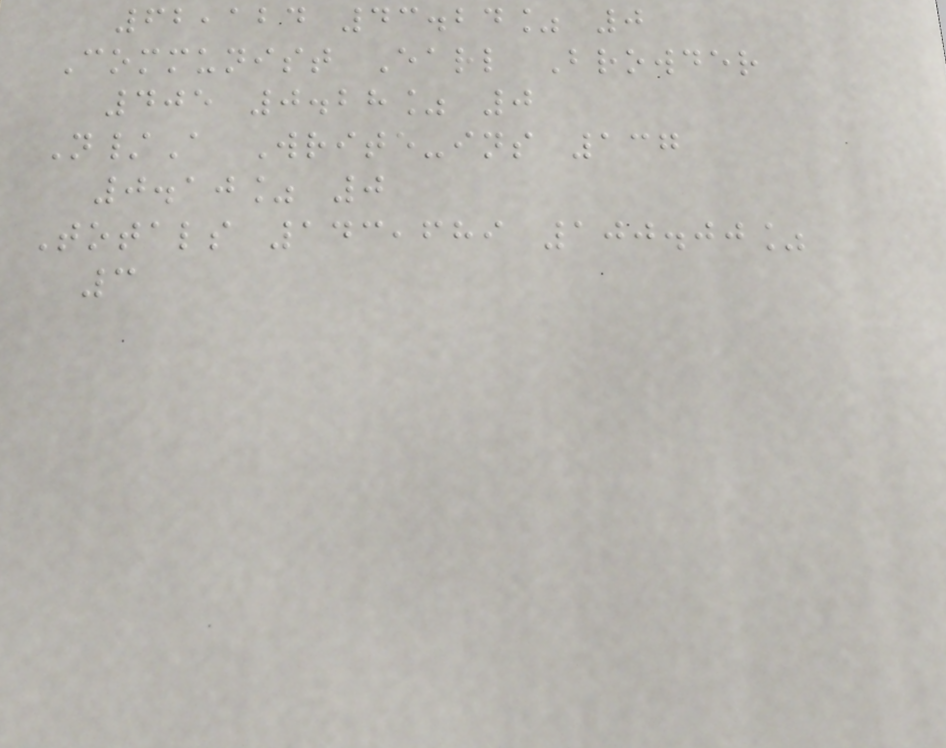62,124 43.24% 0
Communist Earl Browder
405 0.28% 0
N/A Write-ins 137
0.10% 0
Totals 143,689 100.00%
3
